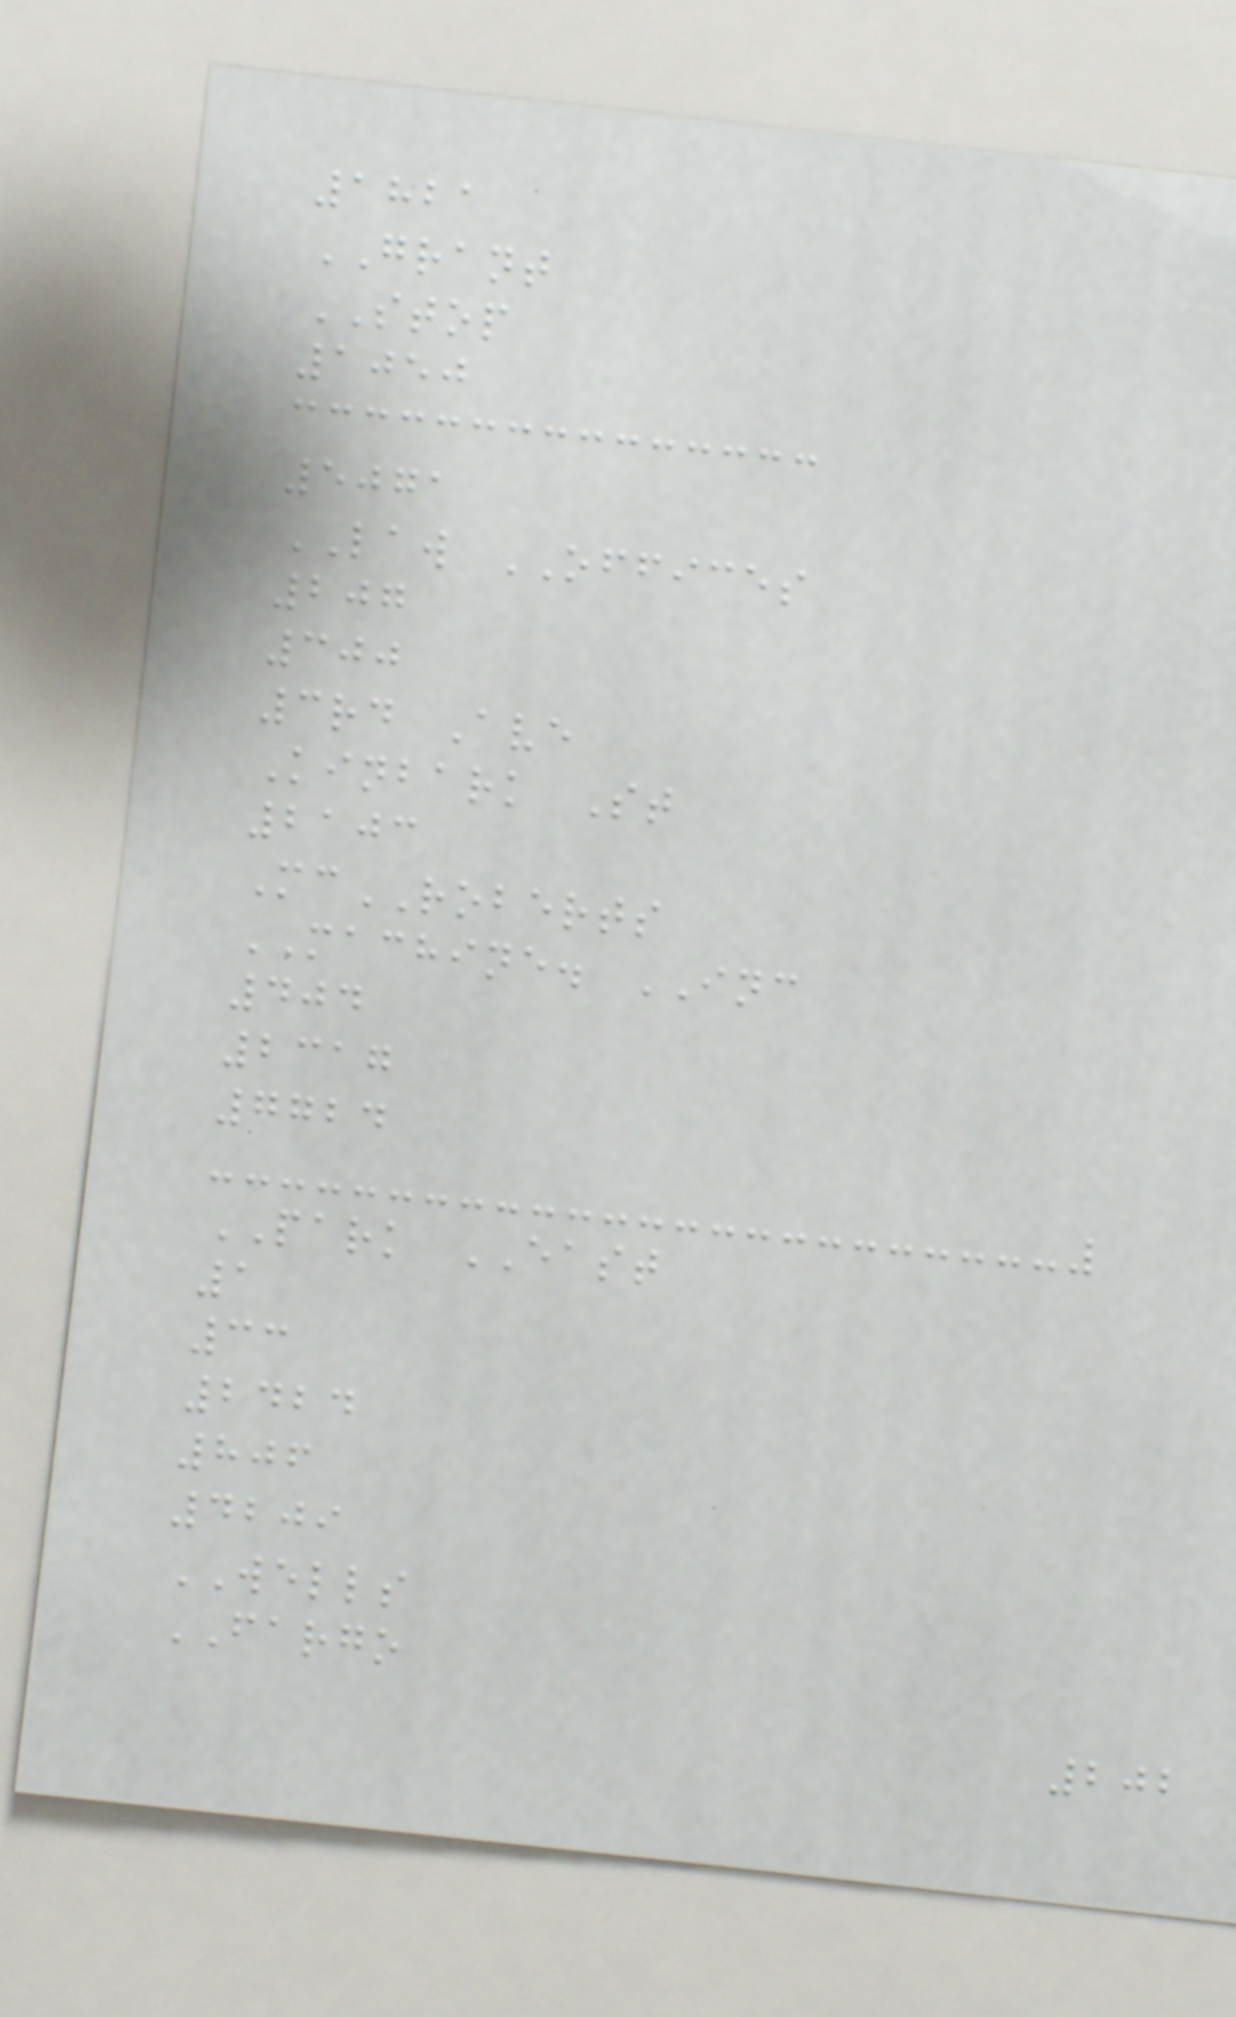1821
GRANT
STOP
1050
5071
LAW OFFICES
207
300
3rd Ave
Kinbark St
2103
McROBERTS
MACHINE. INC
404
2317
7724
PARK EAST
1
33
2424
806
4209
WELLS
FARGO
202
